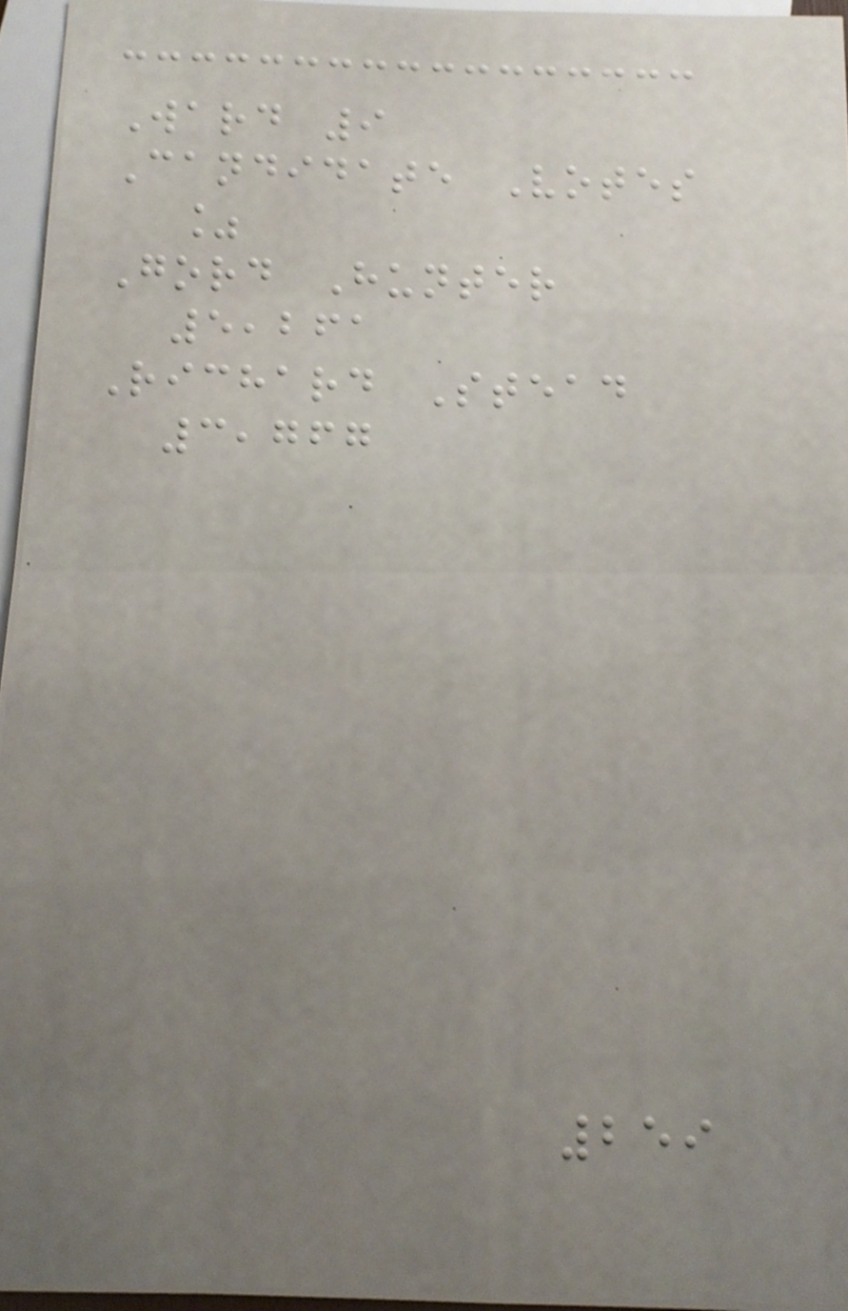Ward 9
Candidate Votes
%
Gord Hunter
5,261
Richard Stead
3,767
259
